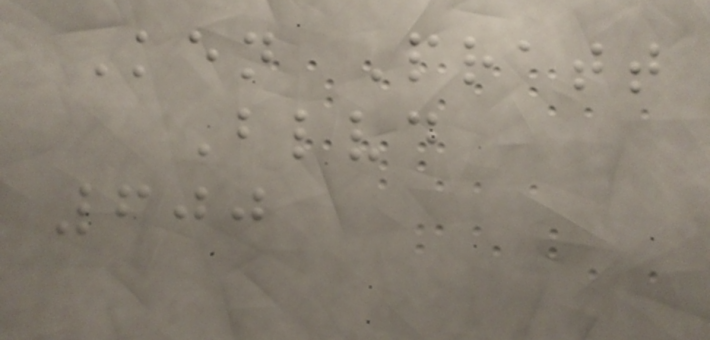Ken Pratt
Blvd
600
